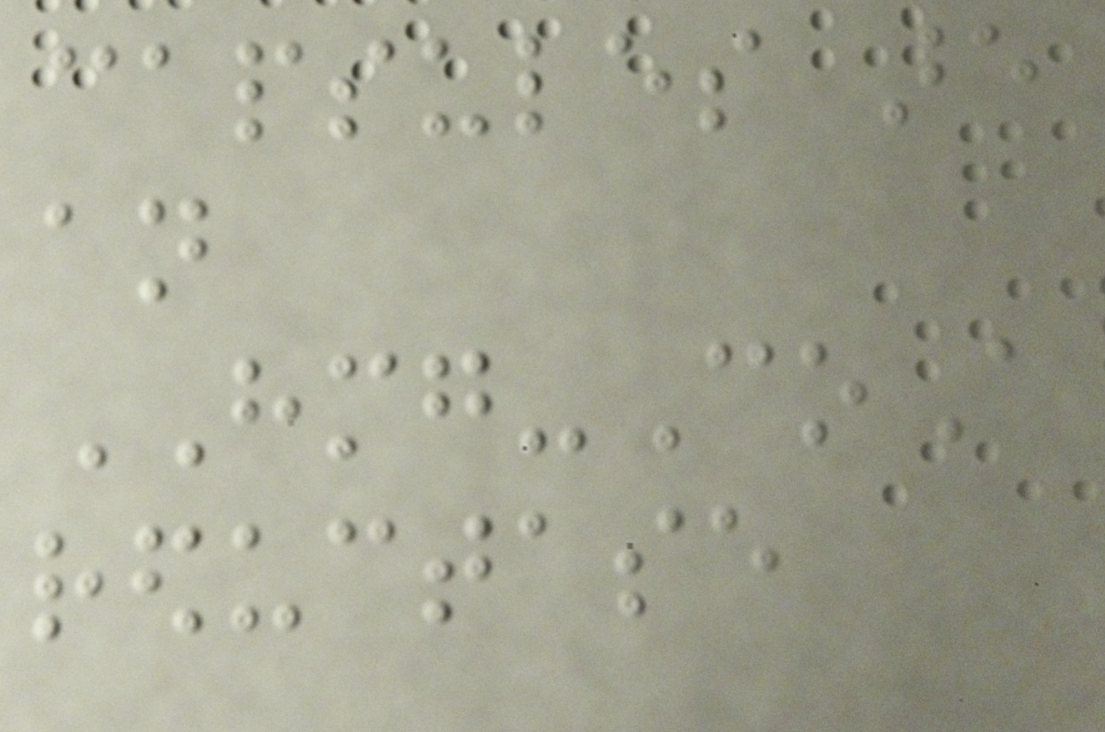capsules are
an
HMG-CoA
reductase
